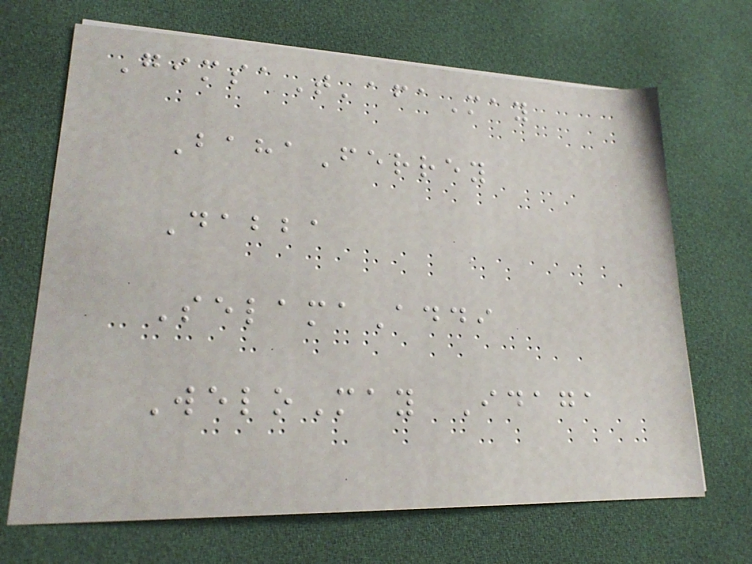GimsaT'afaMay
BahaFerrey
Dabba
SelamaAddi
WeloMay Idaga
